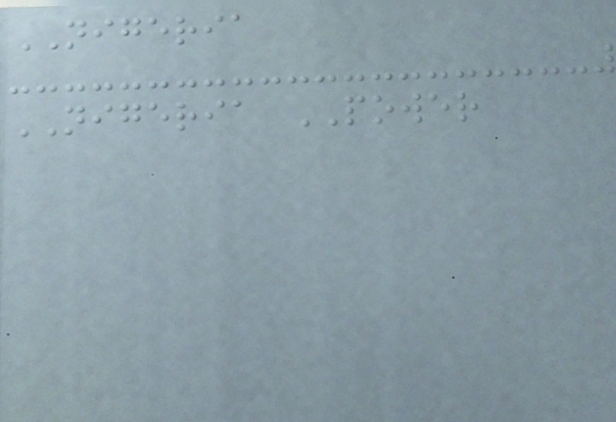NIGERIA
NIGERIA POWER
